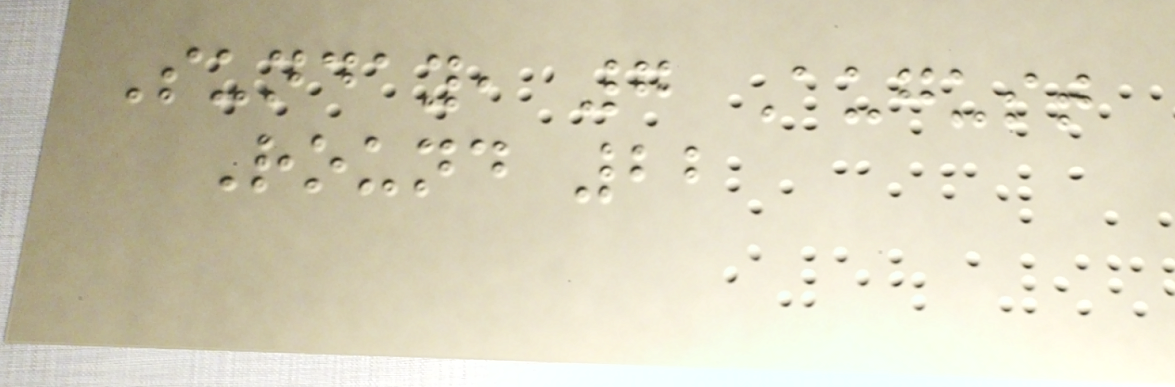Sunday, 7 August
Round 22
